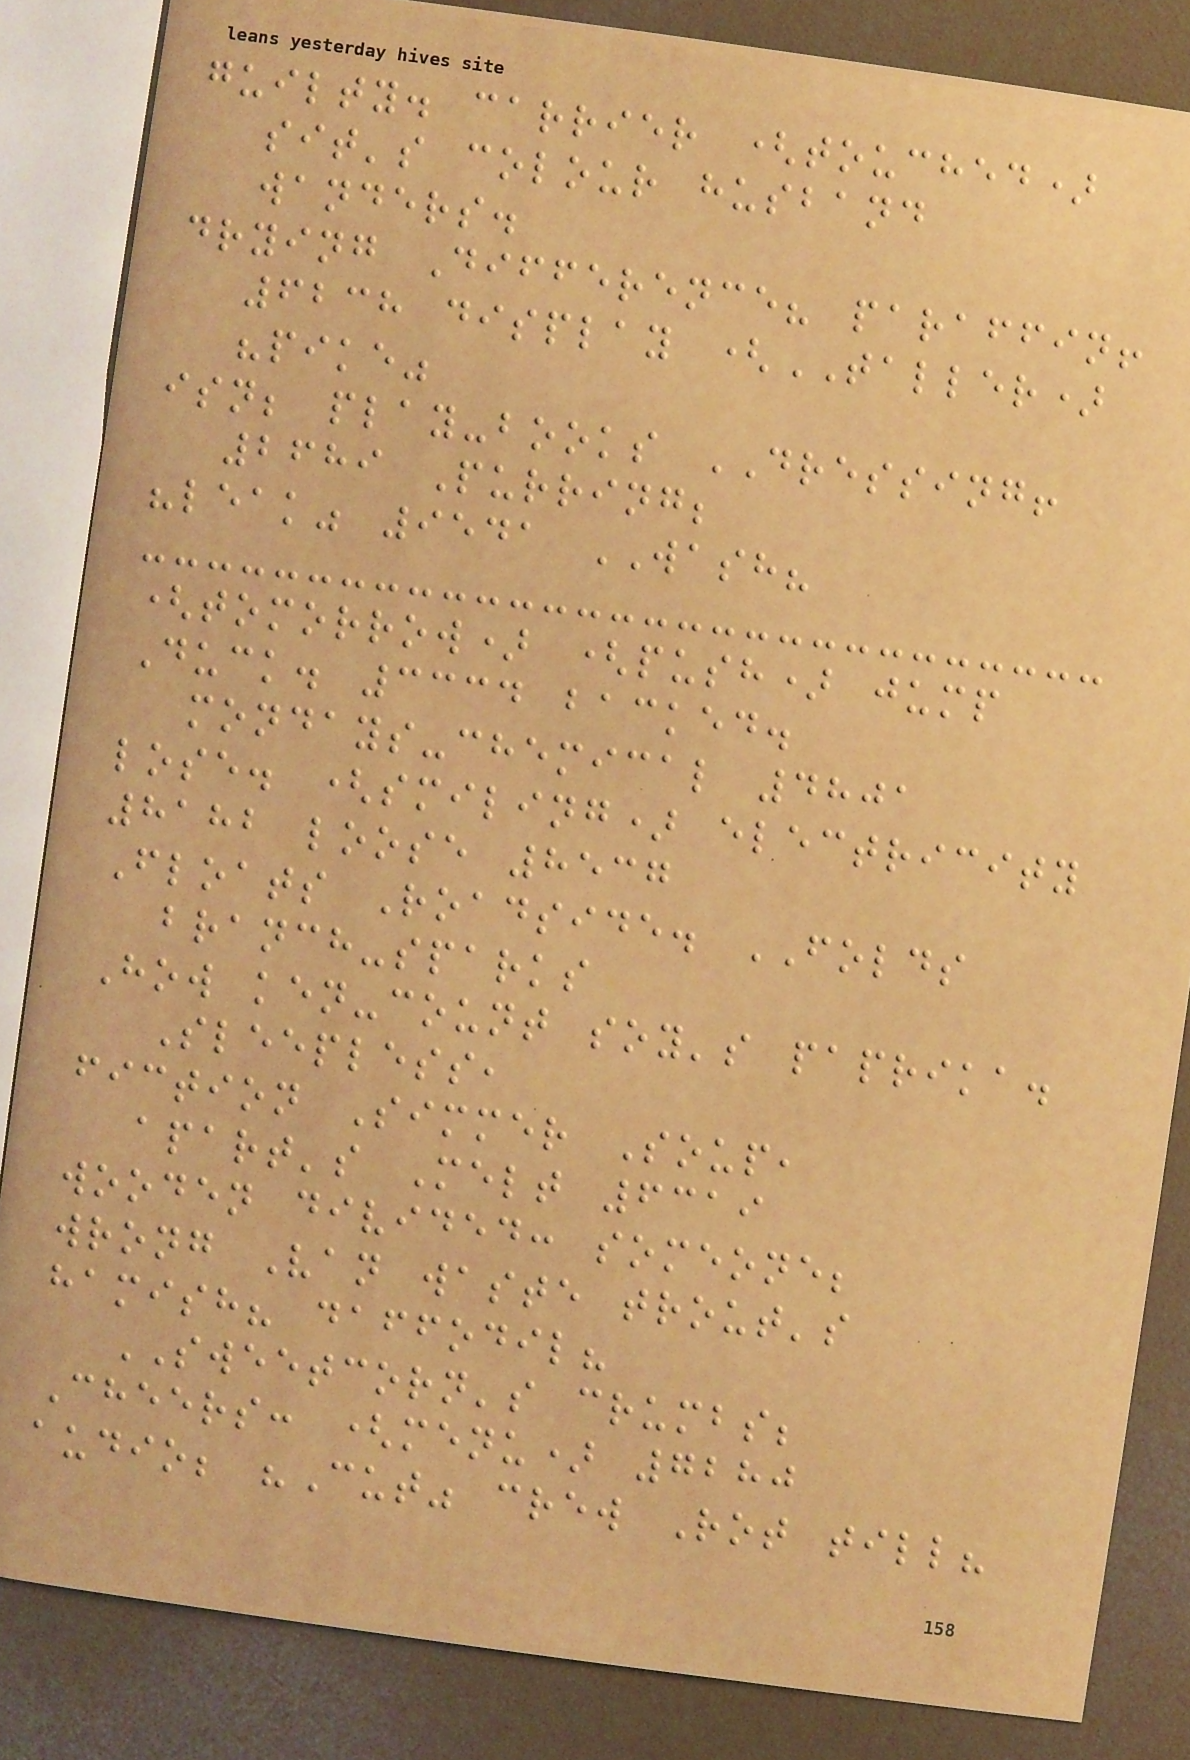guilty. carrier (touched)
sit's colour husband
wanders.
drying Difference? paraffin!
6238 display (TALLER)
"pike"
isn; play-books DRESSING!
2689 Purring;
"leak" 9541 WASH?
(tomorrow) (push) jump
Duck. 3334 backed.
mondays-chemical 4801
lose. (smiling) electricity
8182 loose 8537
Floats Roadside. FOLDS
branch-sparks
How ken-count soy's paprika.
Sleepless,
fiction Simmer Soup,
apart's Melt 6319
wooden divided: someone;
wrong Van waste trout's
hamish? daffodil?
SWEETCORN's crumbs;
Cheers: (menu) 7280
audio; "Cut" crew Rot till?
